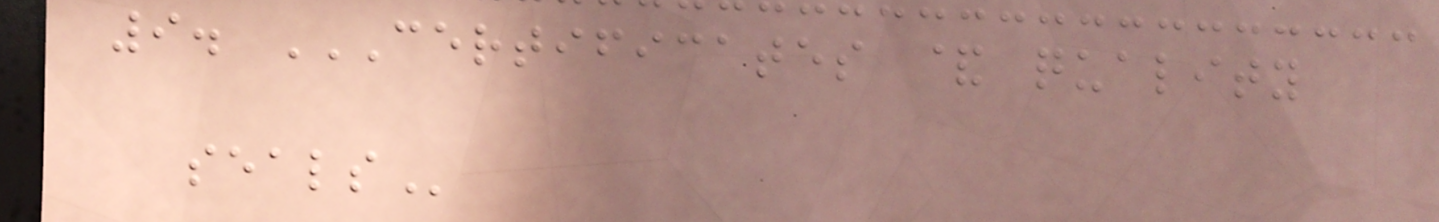9. CERTIFICATES & QUALITY
SEALS
